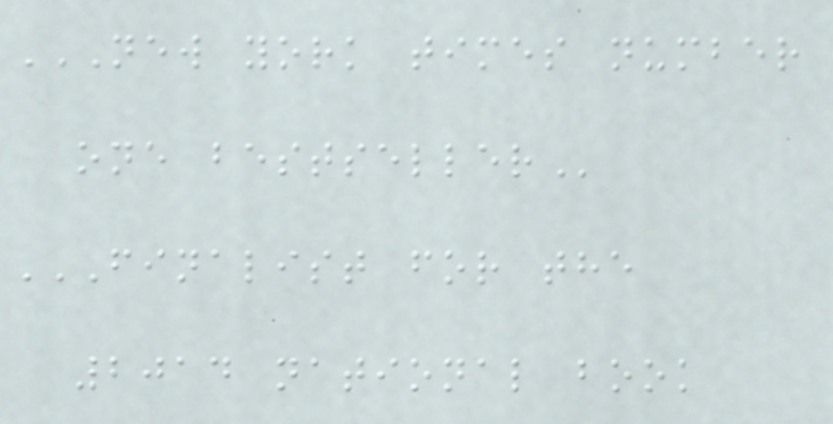NEW YORK TIMES NUMBER
ONE BESTSELLER
FINALIST FOR THE
2014 NATIONAL BOOK
